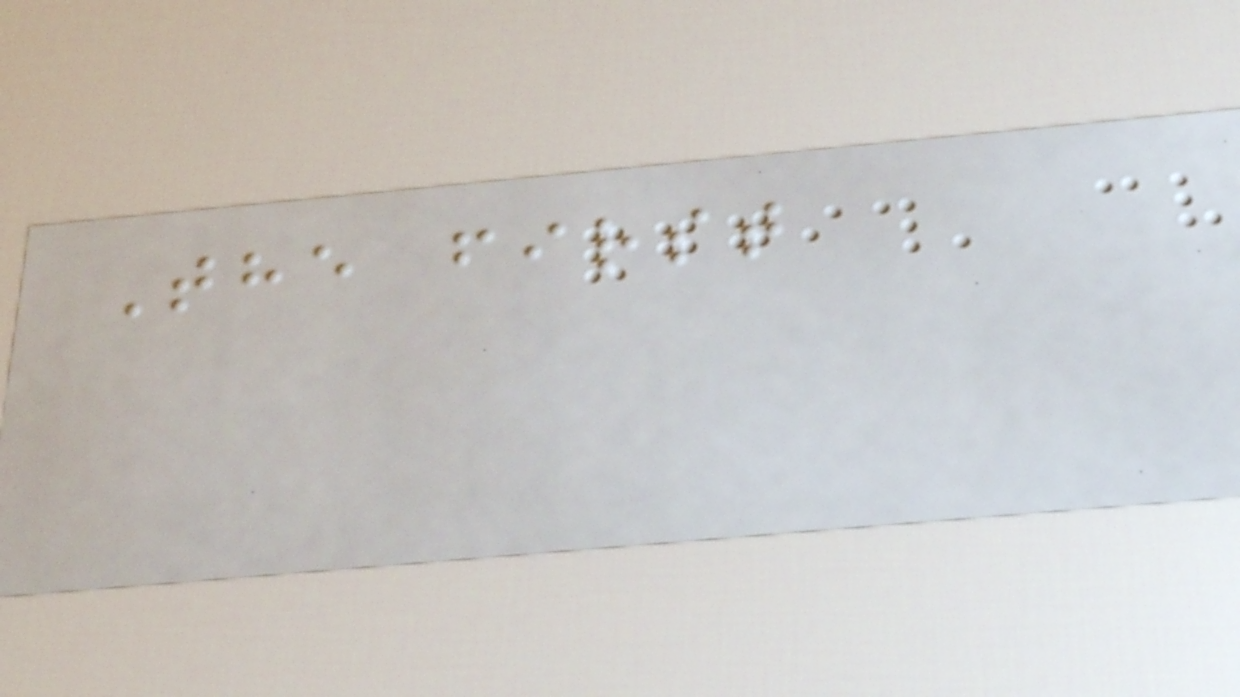The first
